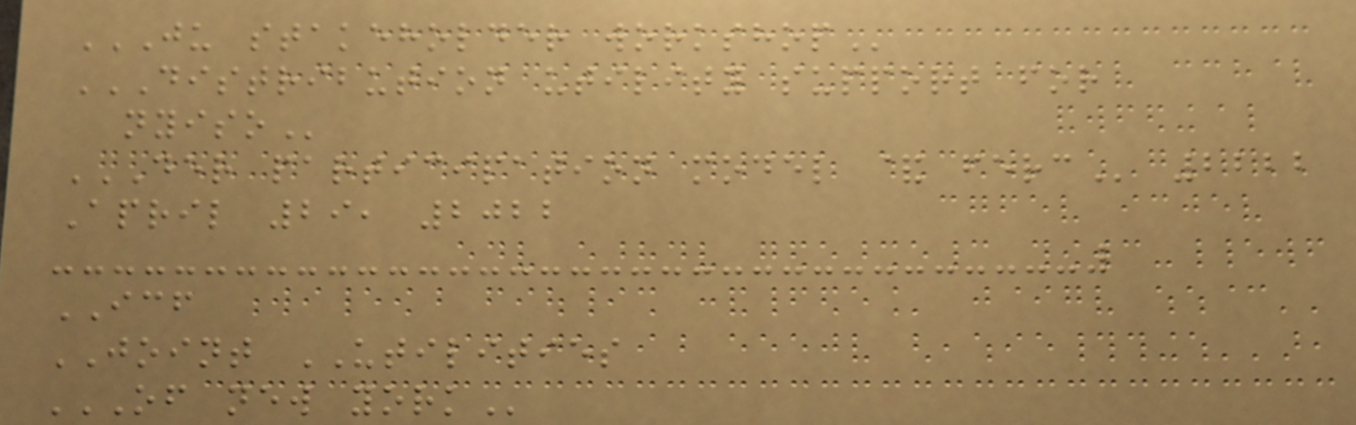JU STAKEHOLDER WORKSHOP
DISTRIBUTION UTILITY SUPPORT FOR
NYISO
DER PARTICIPATION MODEL & FERC 2222
April 29, 2022
ICF
JOINT UTILITIES
OF NEW YORK
